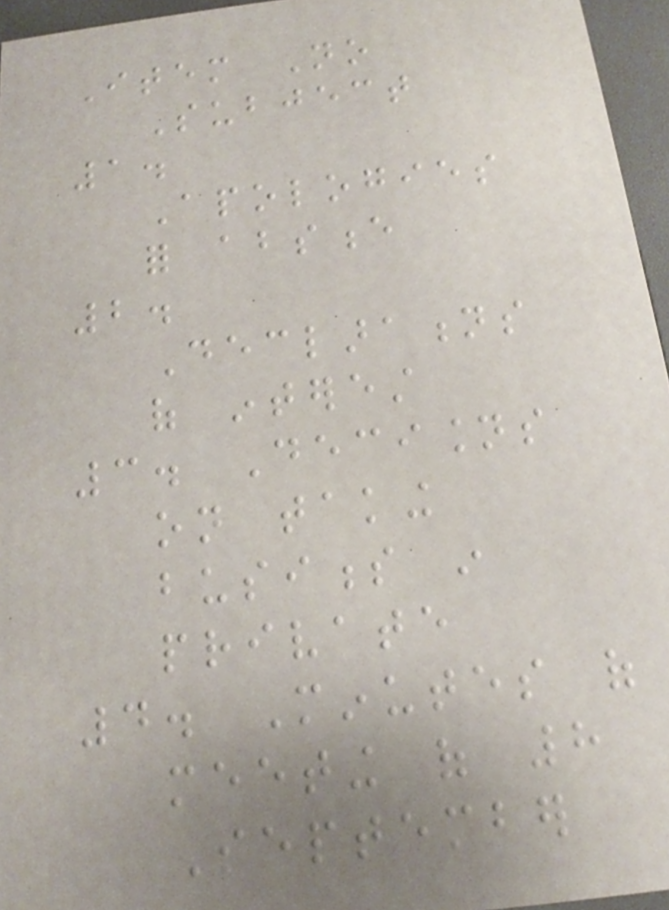Item No
Subject
1.
Apologies
for absence
2.
Declarations
of interest
3. Decisions
on taking
business in
private
4. Minutes of
meeting of 8
September
